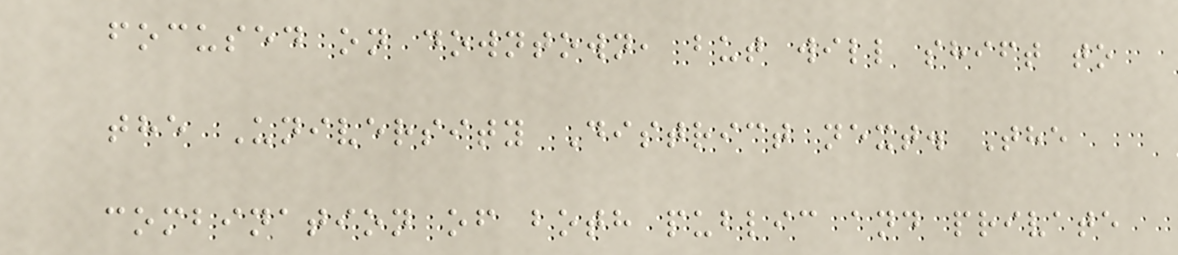focused on downtown, but will shift to
the University District next. The
combination of both public and private
